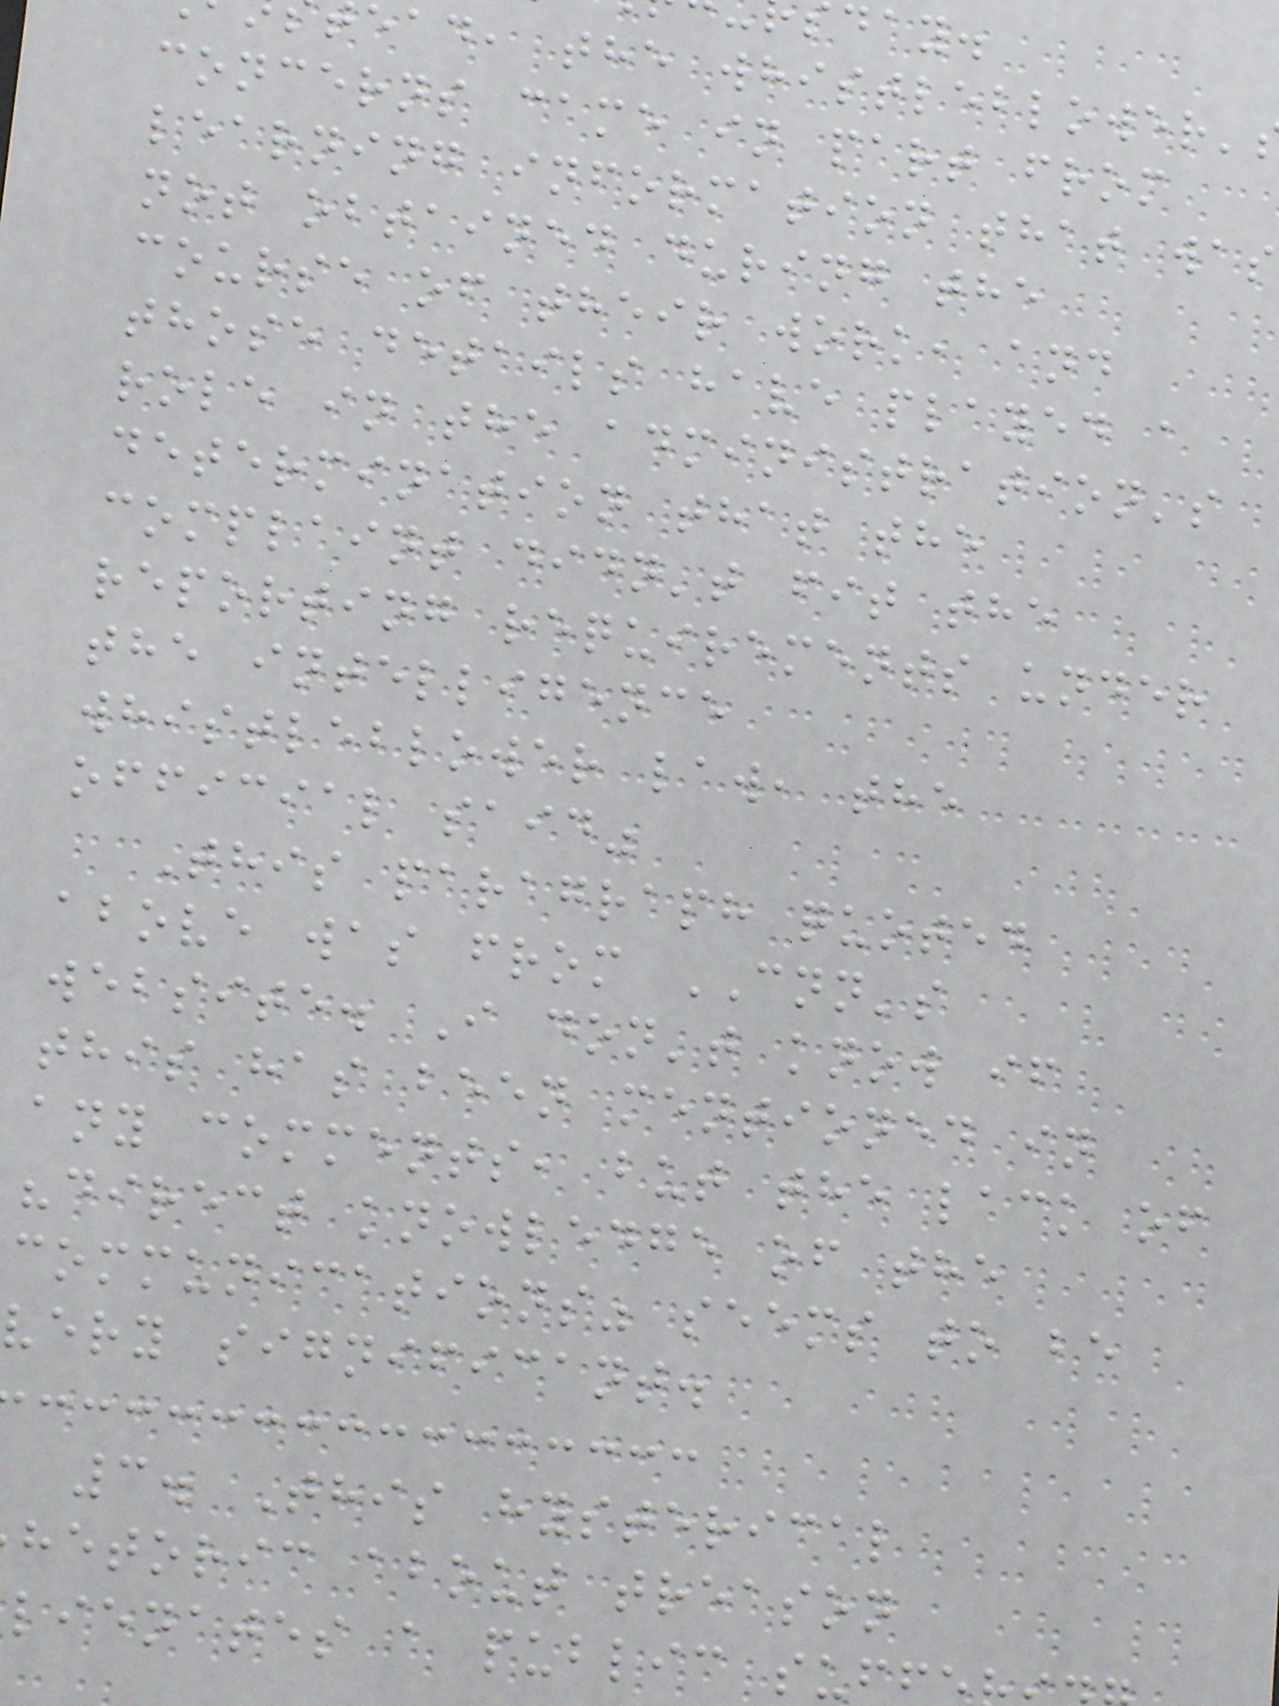ead, the whistleblower'
concerns came in part from
learning information that was
not obtained during the
course of their work, and
those details have played a
role in the administration's
determination that the
complaint didn't fit the
reporting requirements under
the intelligence
whistleblower law, the
official said"
This paragraph quoted
above was from CNN's
website. I don't know if
this has been mentioned in
any comments, but the lack of
"direct knowledge of the
communications" seems to be
very significant.
3. This hysterical
hetoric about treason
lienates a public suf
